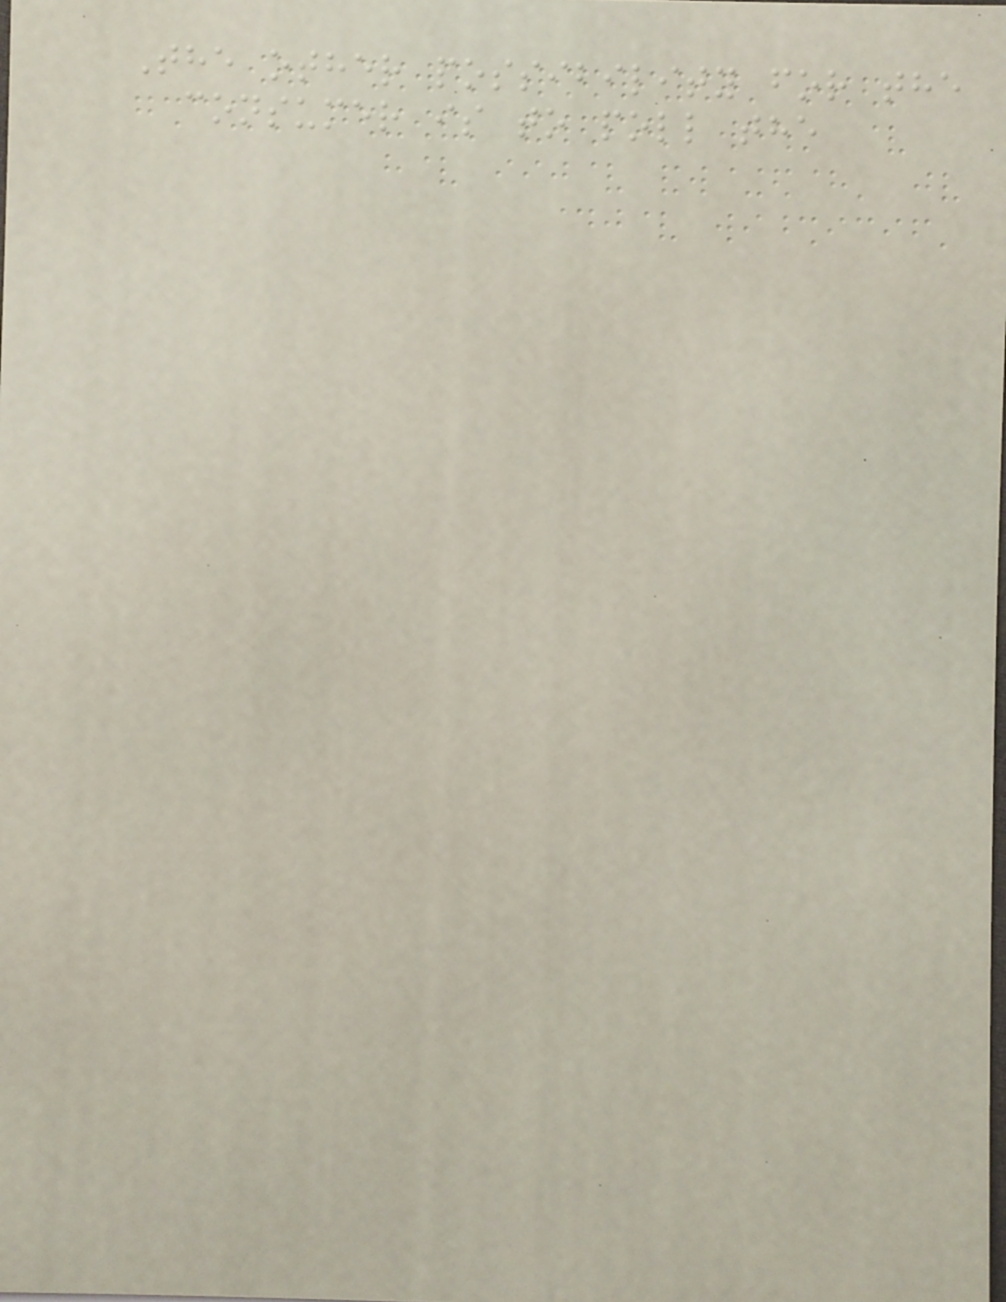The other possibility for the
consumer is to poll the
